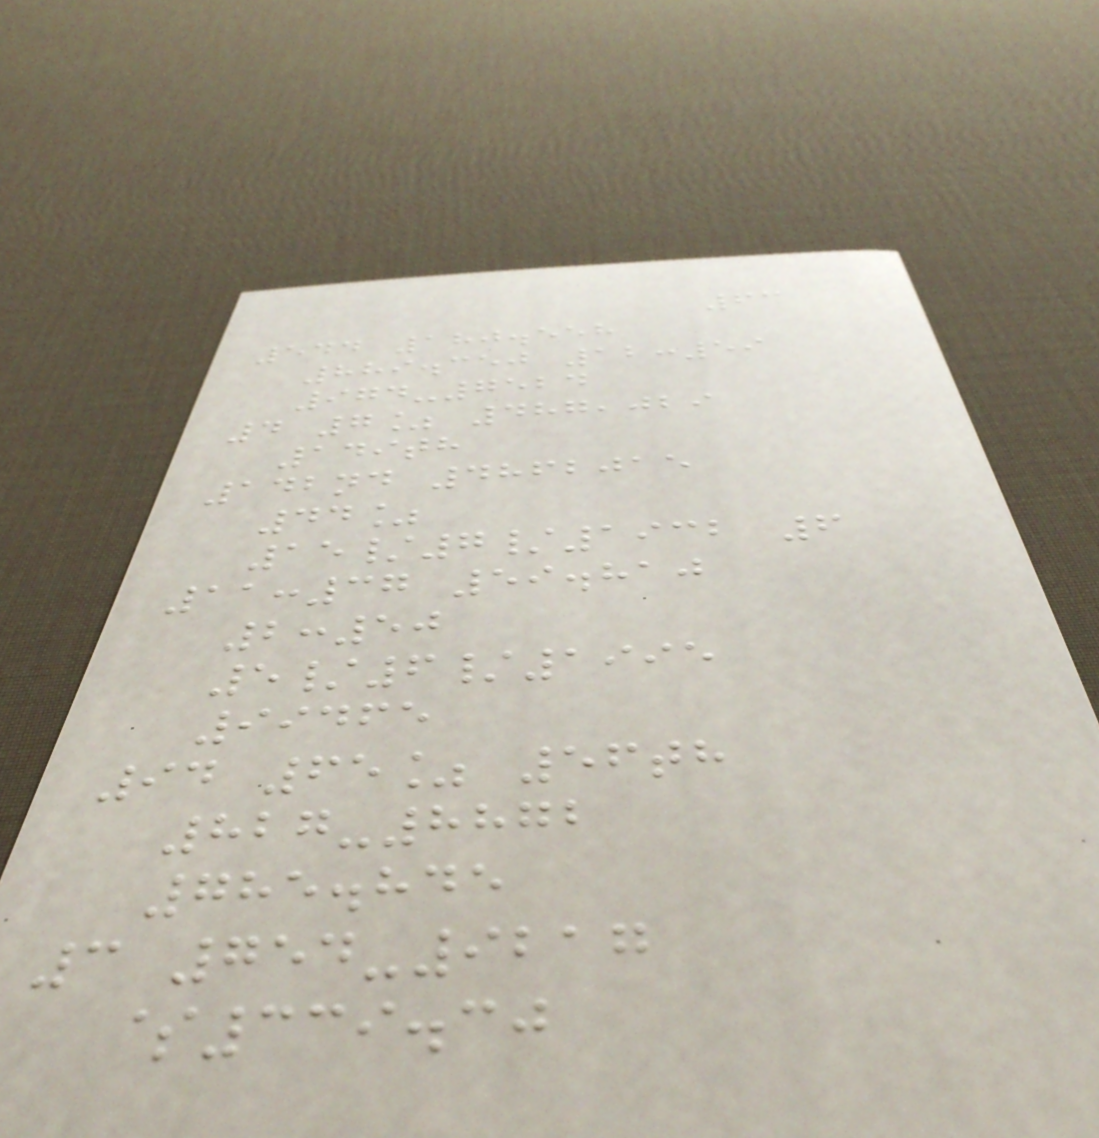63
544 180.558
889.350 12:59
974-7524
4 7% 487,029
149th
142nd 4862015
44%
15/7/1932 6
11:37 59.810
2:50
5/6/1995
99465
94 65% 56th
827-8872
785.845
3 754-9217
$339.30
